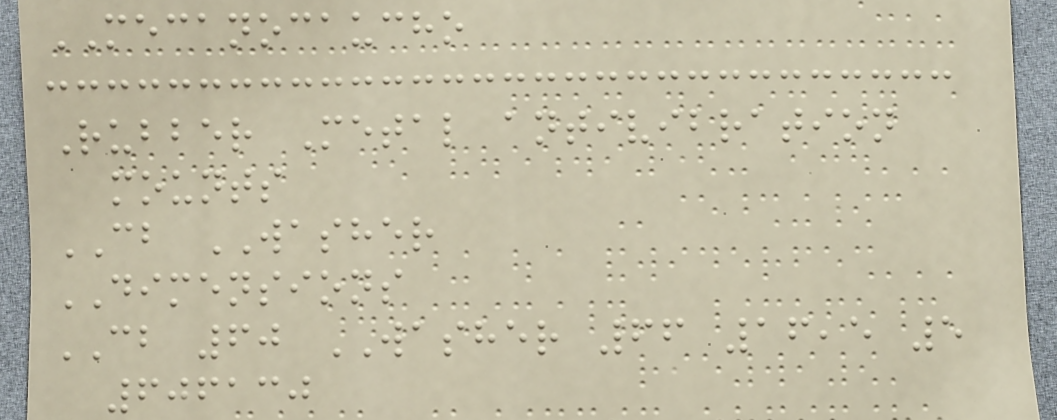MECANOCAUCHO
Rubber Metal antivibration
mounts
CB WASHER
DIMENSIONS
CB 60 WASHER 66 16,5 5
606130
